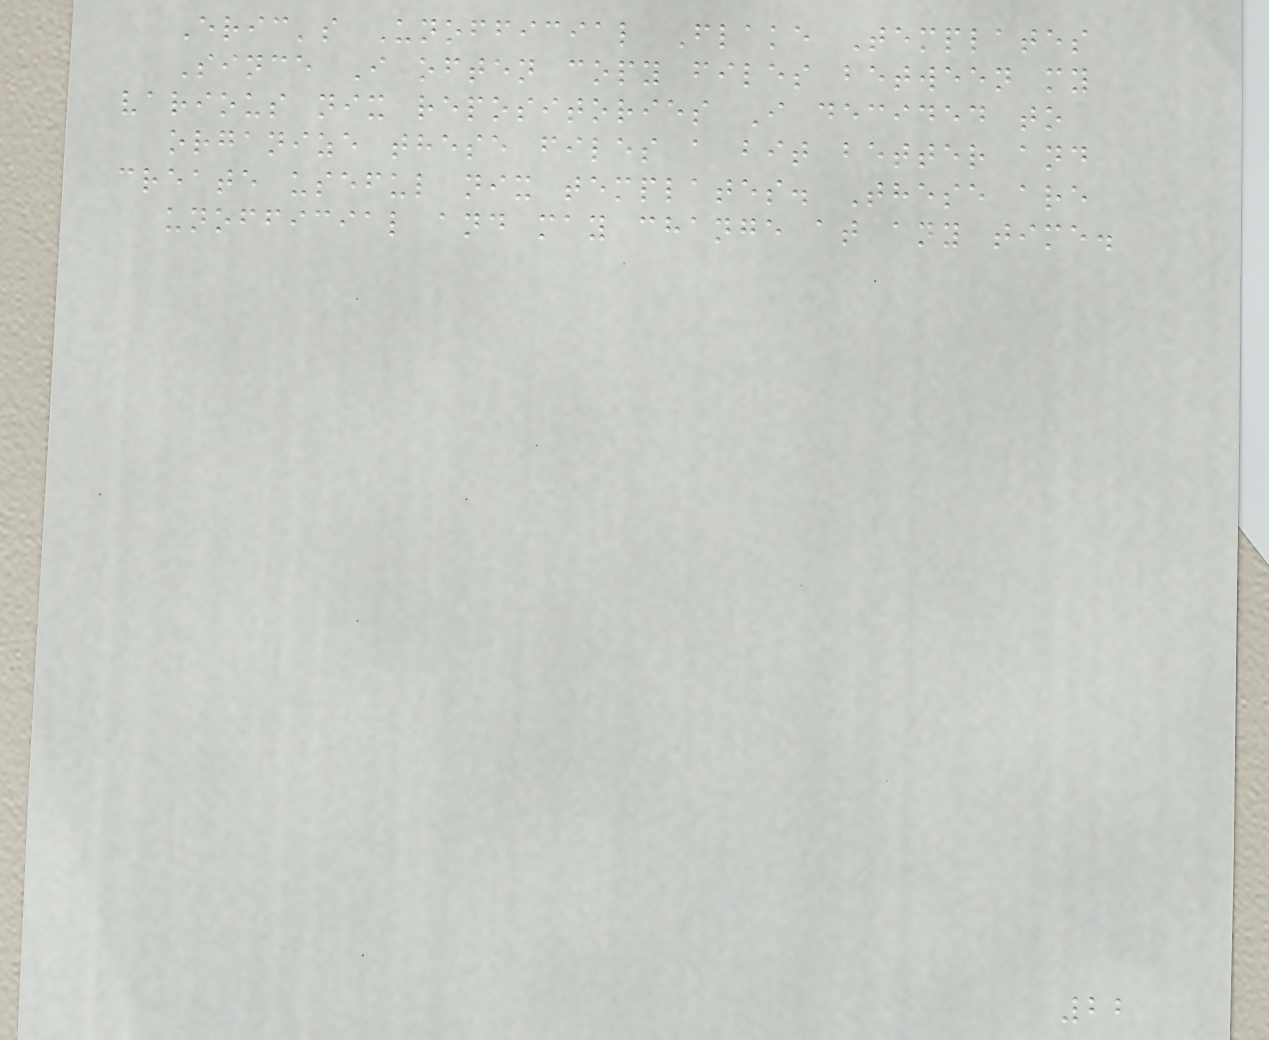Eric's Unofficial Flake Templates
Since I often copy files between my
various nix repositories I decided to
organize these files a bit better and
create useful nix templates. These are
unofficial and may change at any time.
22
